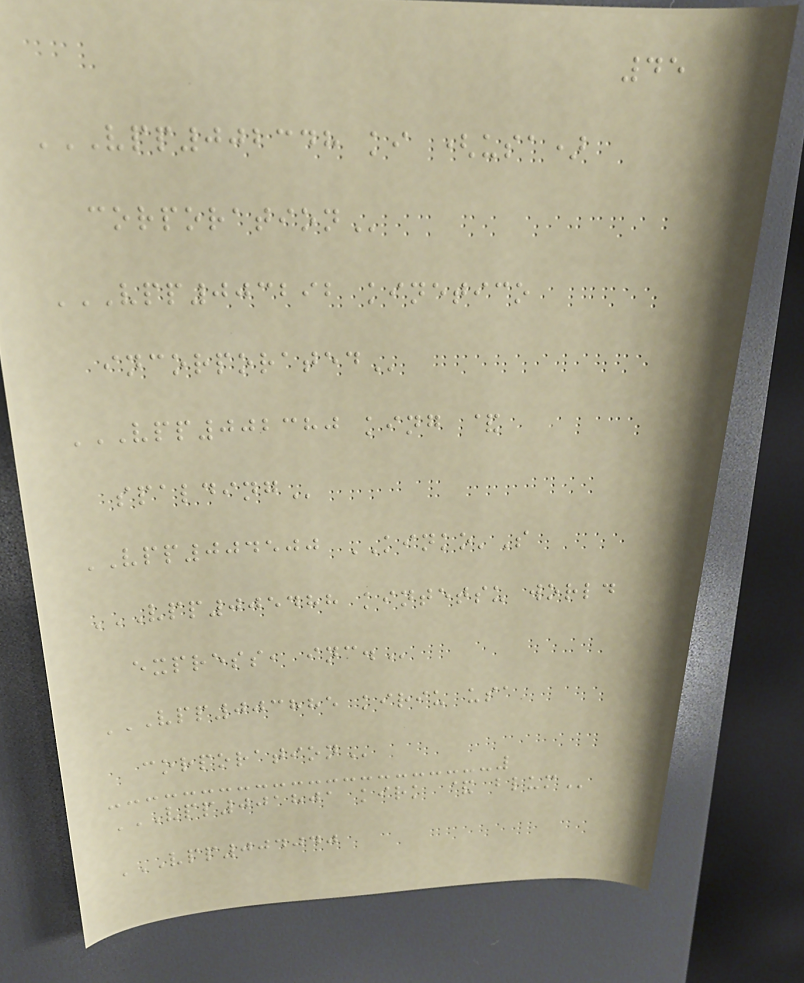45
VPP002348 KI (USA)
CORPORATION
VPP003292 KINETICO
INCORPORATED
VPP002380 KING &
SPALDING
VPP004500 KINKO'S
VPP005488 KINTETSU WORLD
EXPRESS, INC.
VPP003885 KIRIU USA
CORPORATION
VPP001801 KIRK & BLUM
VPP004040
